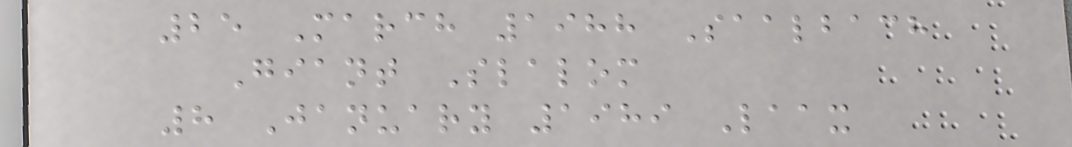25 March 1988 Saalbach
Giant Slalom
8 January 1989 Laax
